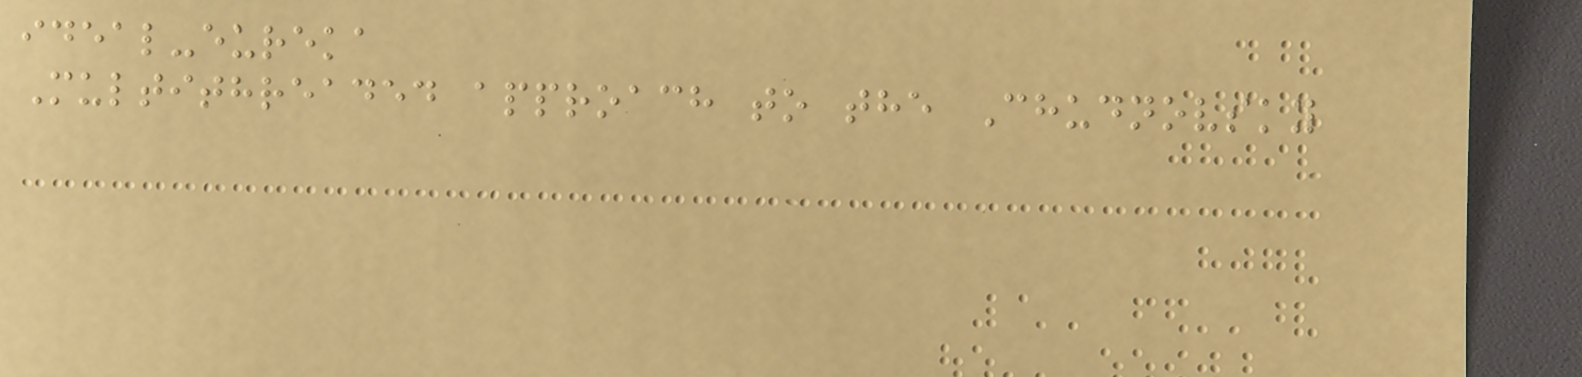ideal-eureka
Multithreaded approach to the Chudnovsky
